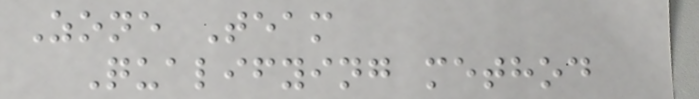Zone Team
Qualifying method
